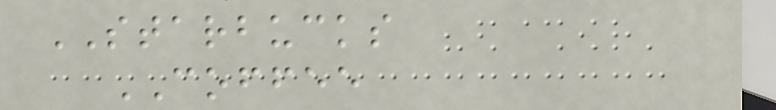STARBUCKS
COFFEE
